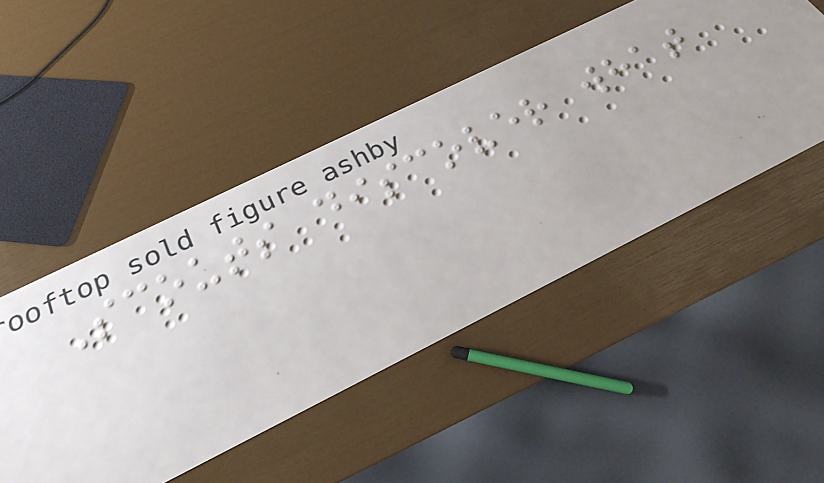Scouts discover what
